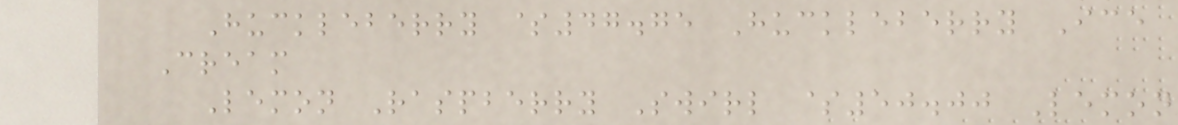Huckleberry $47.75 Huckleberry Ice
Cream
Lemon Raspberry Swirl $50.00 Lemon
